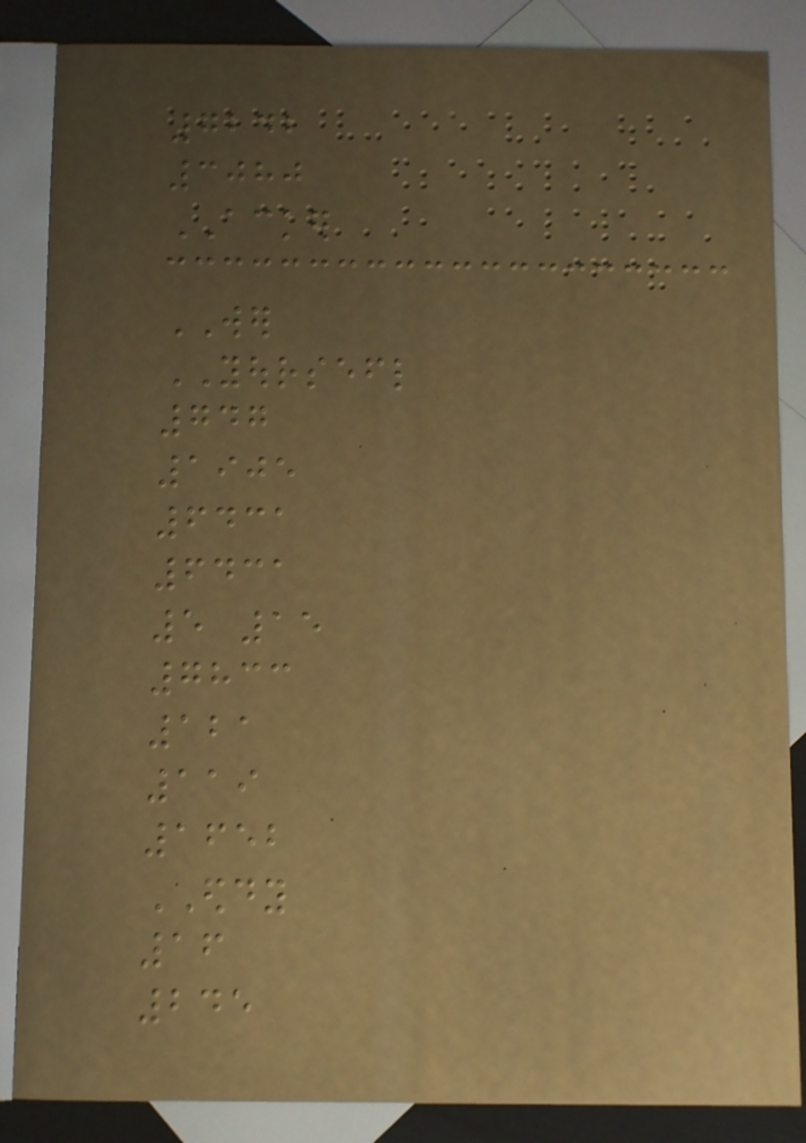7242
3080
ACKER
WER
YOURSEFL
747
1905
6431
6431
5 15
7833
121
119
1652
EDDY
16
245
